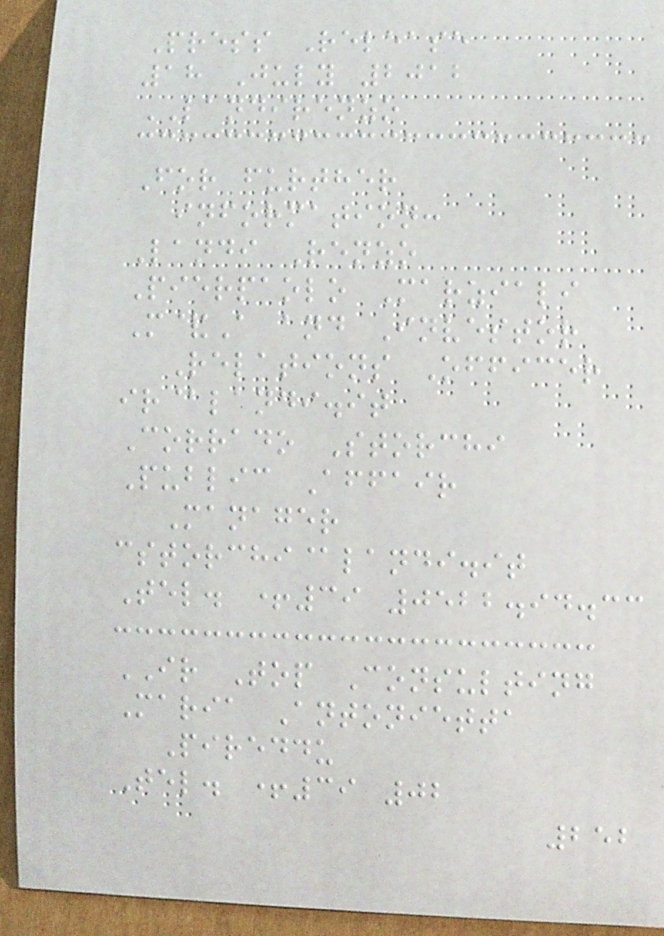Press Release
18 July 2012
LANDIRENZO
For further
information:
Landi Renzo
Pierpaolo Marziali
M&A and Investor
Relations Officer
ir@landi.it
Corrado Storchi
Public Affair
Manager
cstorchi@landi.it
Tel. +39 0522.94.33
IR Top Consulting
Maria Antonietta
Pireddu
Tel. +39 02
252
